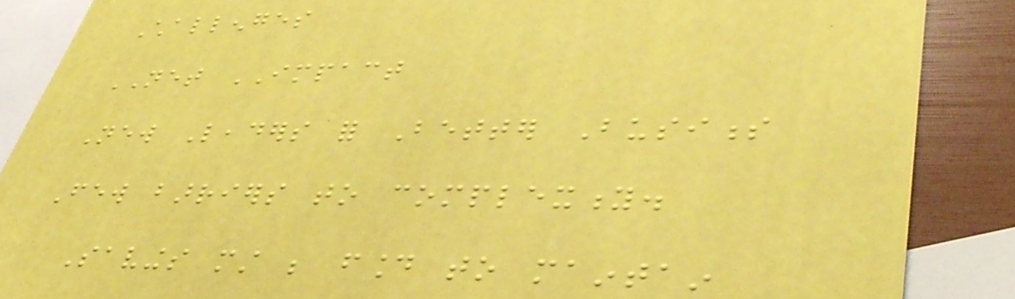Challenges
NET IMPACT
New Leaders for Better Business
Few barriers to complexity.
Savings must be found to maintain
